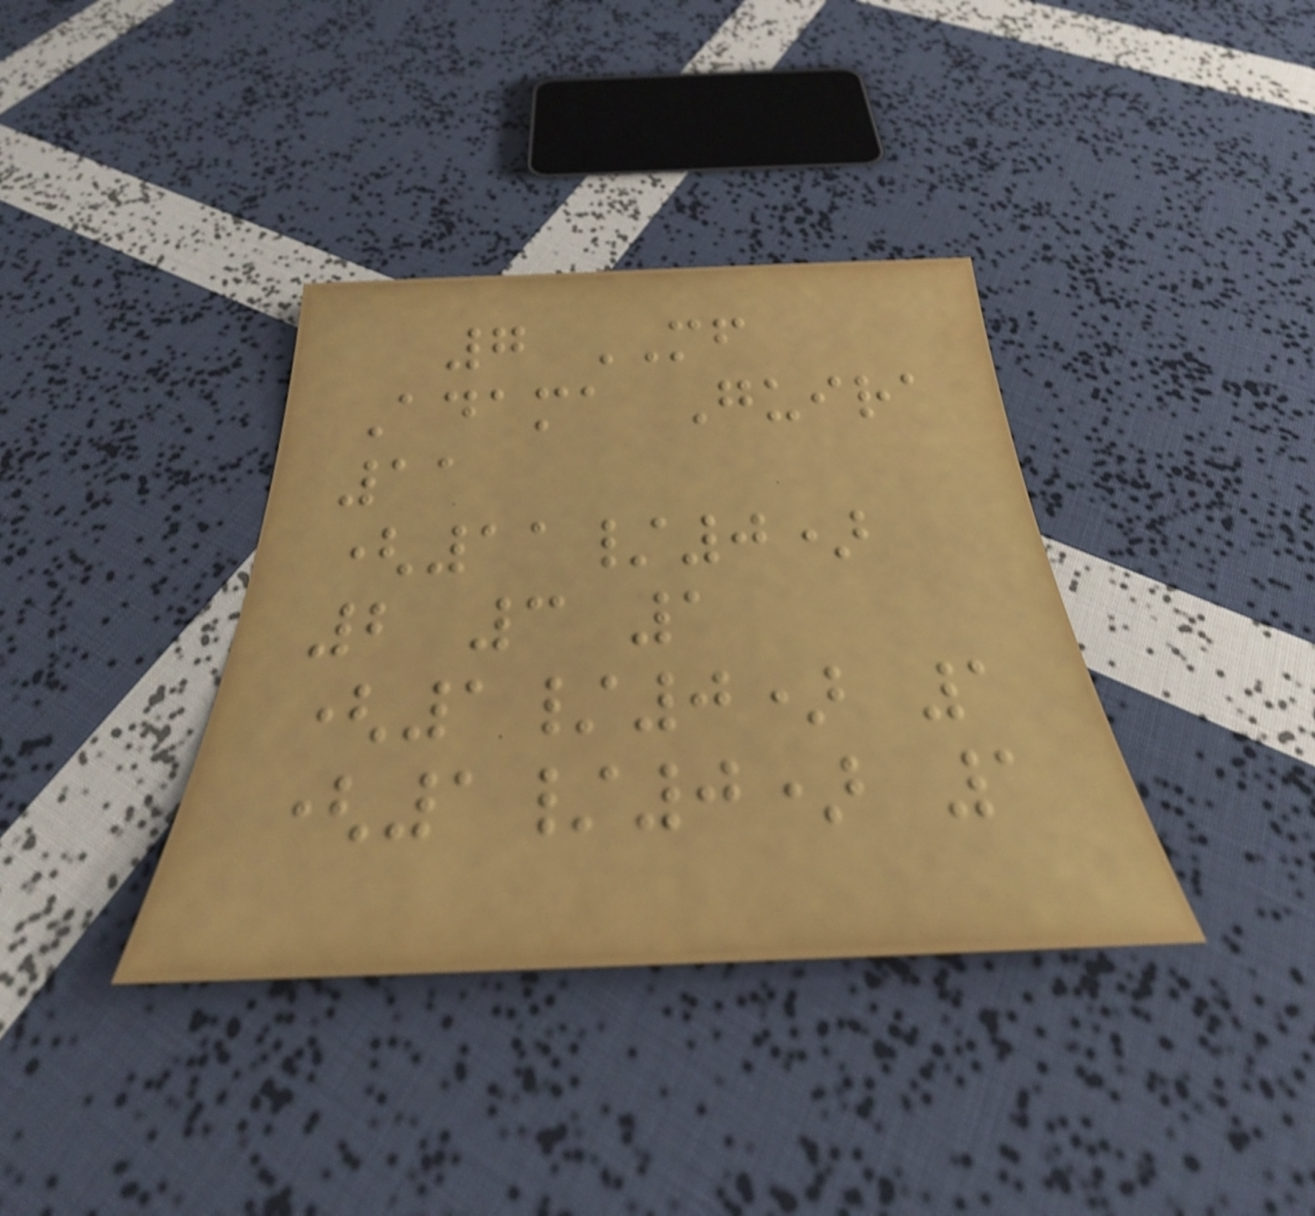7 MF
Adama Guira
11
(11/0)
2 3 1
(1/0) 1
(1/0) 1
